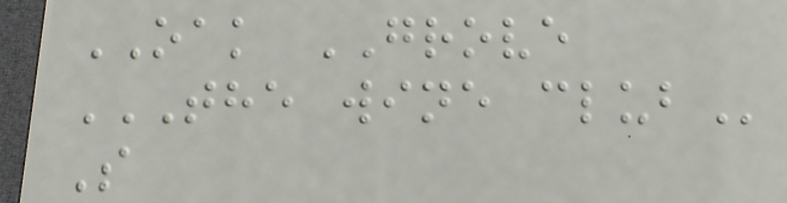OAK GROVE
THE WINE CLUB
S
